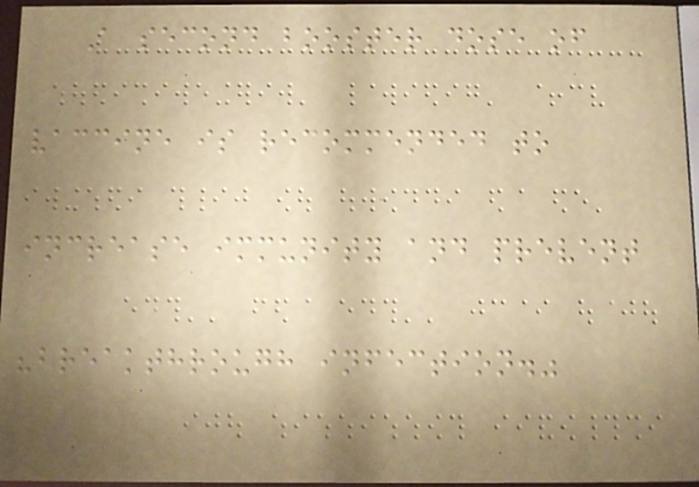A second booster dose of
vaccine is recommended to
increase immunity and prevent
"breakthrough infection."
